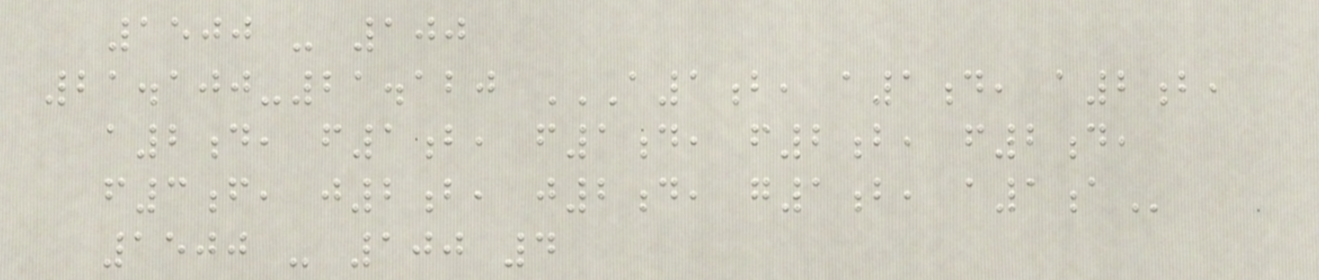1500 - 100
21.100-21.120 A1B, A1D, A2B,
A2D, F1B, F1D, F2B, F2D,
F3F, J2B, J2D, G1B, A1A
1500 - 100 4
